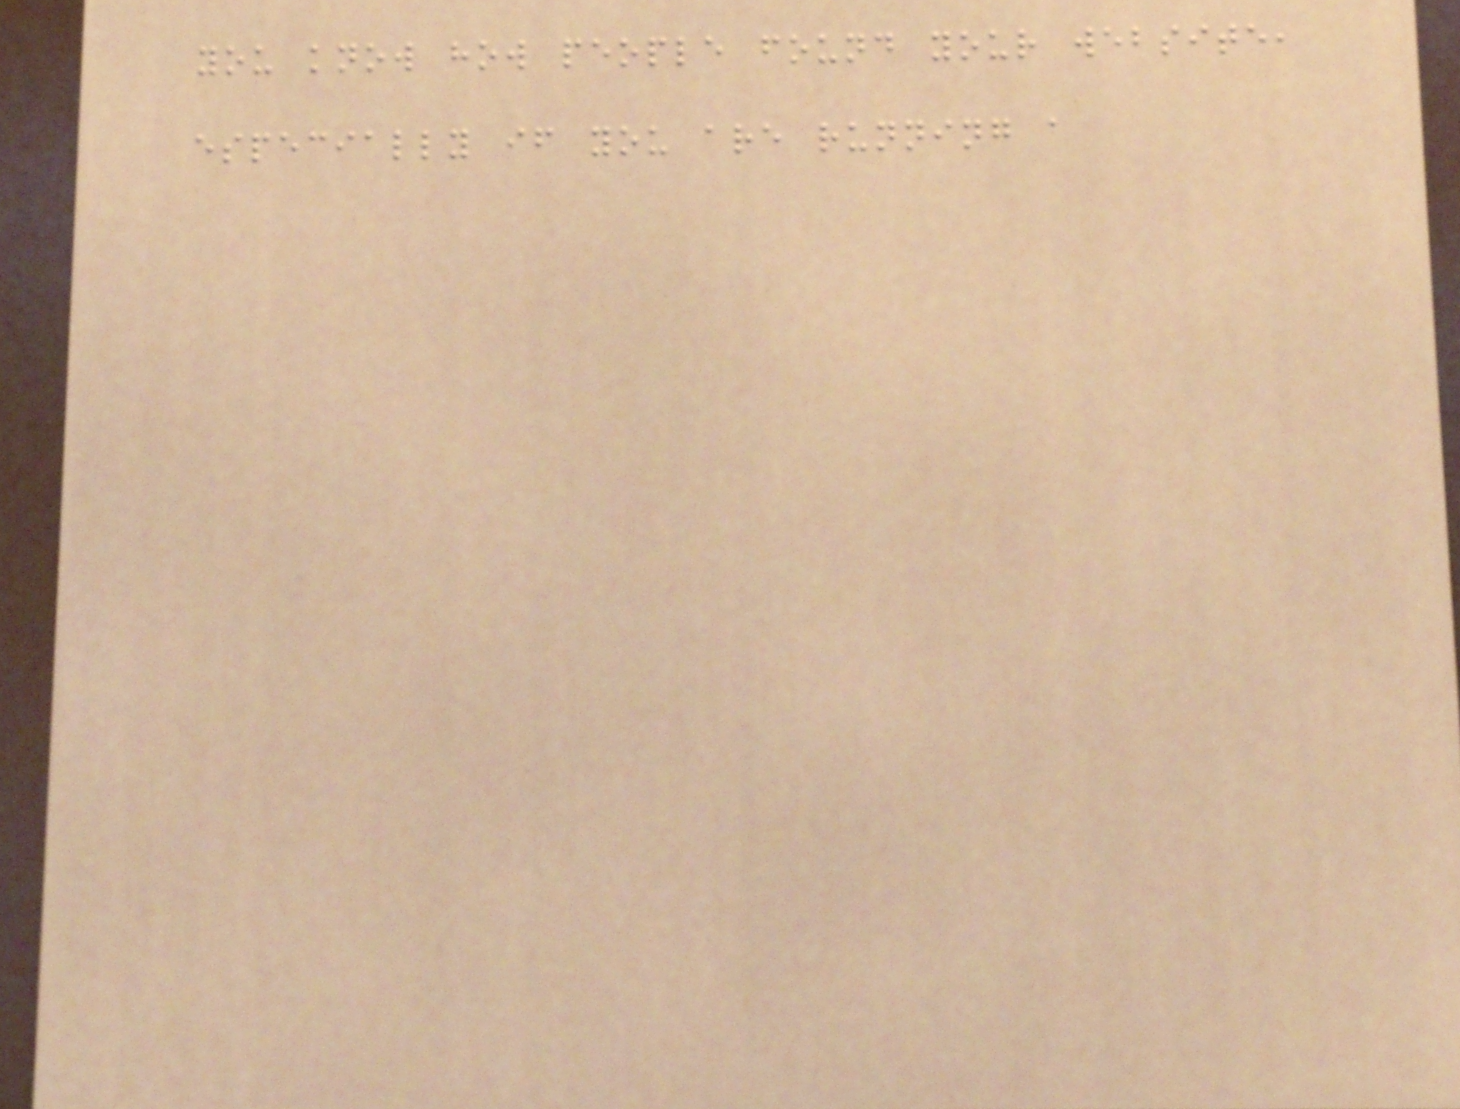you know how people found your website,
especially if you are running a
